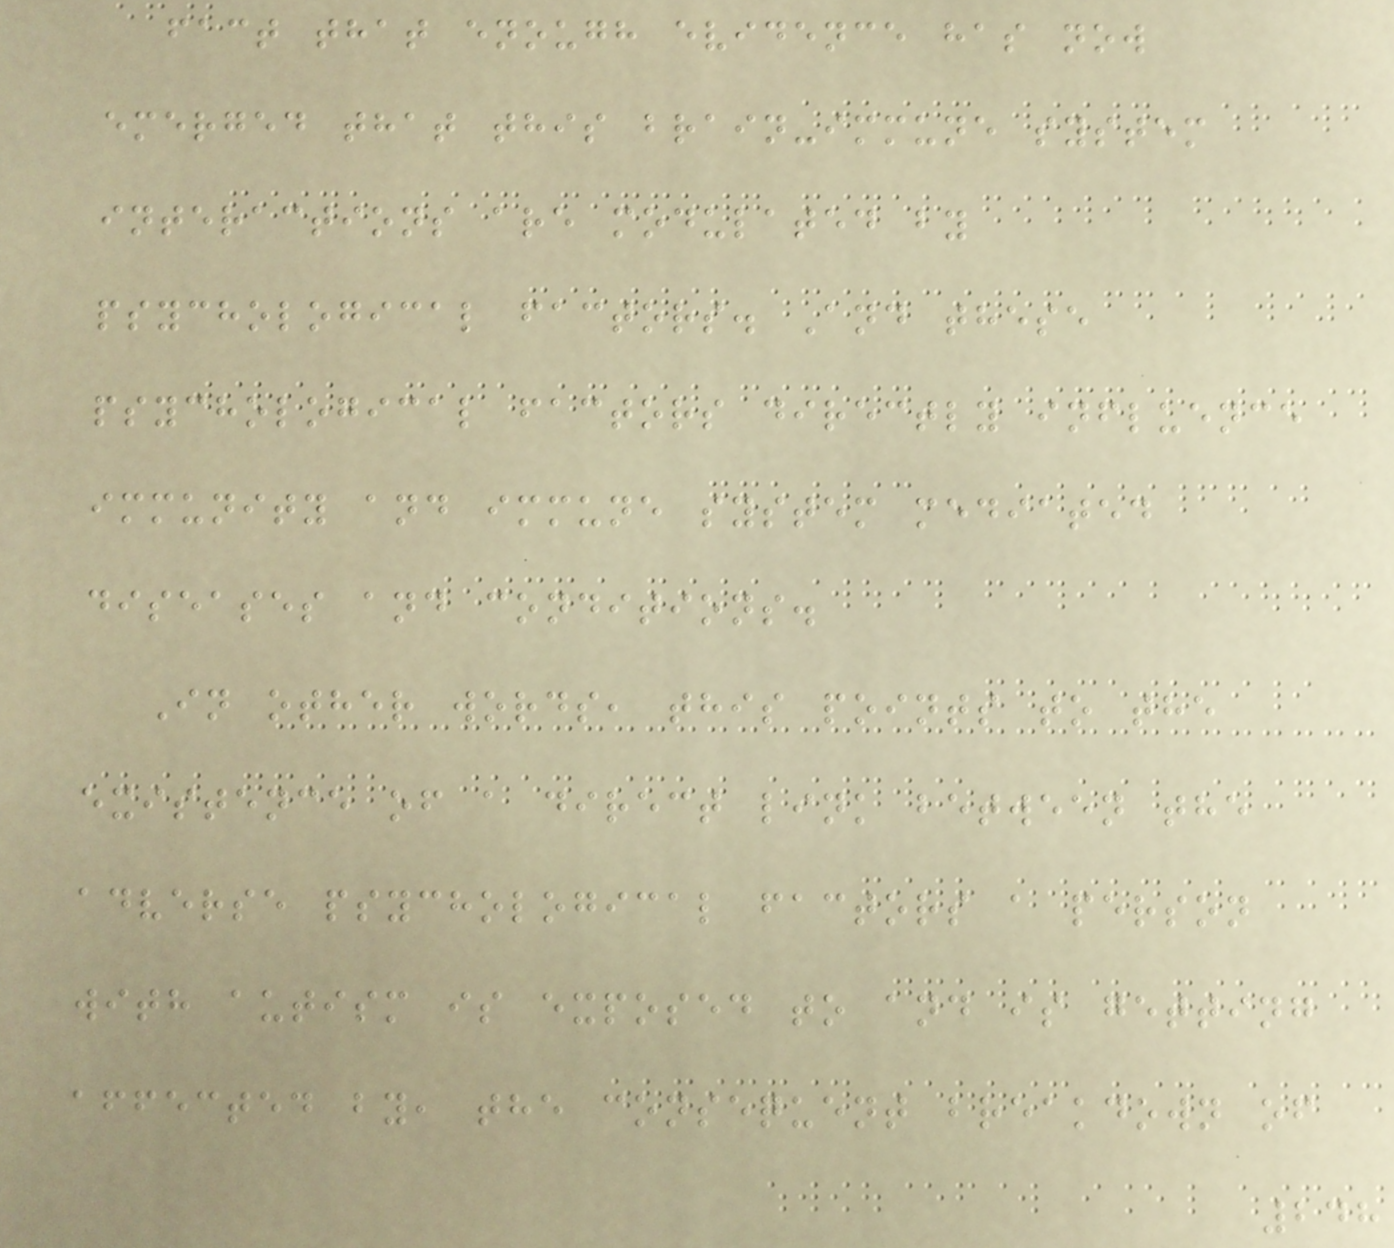fact that enough evidence has now
emerged that this brain-immune system
interactions are modulated by
psychological factors. And these
psychological factors directly influence
immunity and immune system mediated
diseases and conditions.
In other words, this points to the
existence of a direct link between the
adverse psychological factors a person
with autism is exposed to and is getting
affected by, the consequent breakdown of
248
